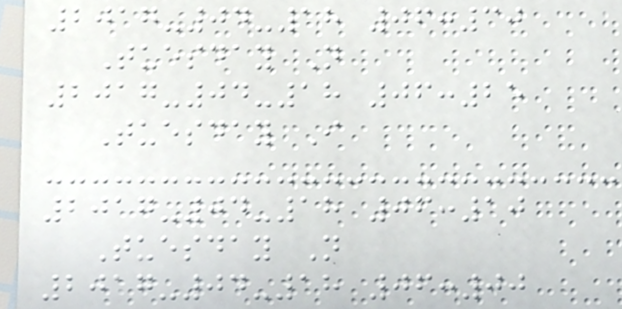2017-04-18 06:30
Tuesday N
2017-04-18 06:25
Tuesday I
2017-04-18 06:10
Tuesday N
2017-04-18 06:00
